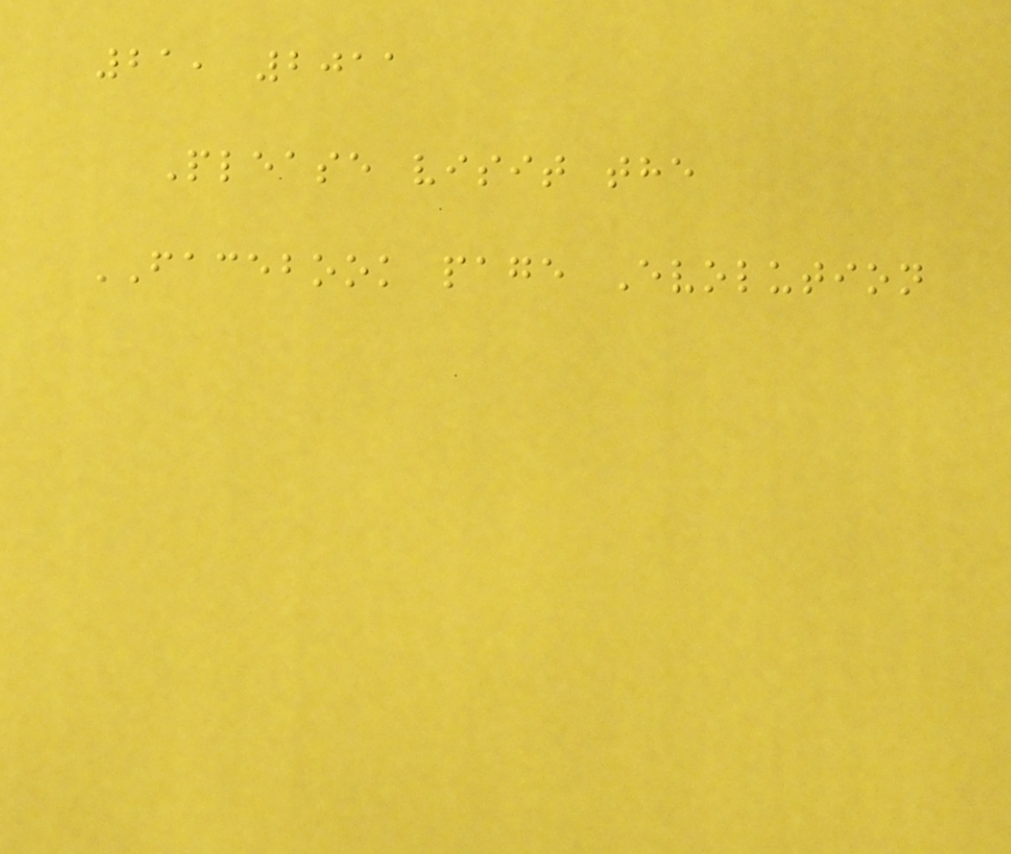21, 2011
Please visit the
FACEBOOK page Evolution
